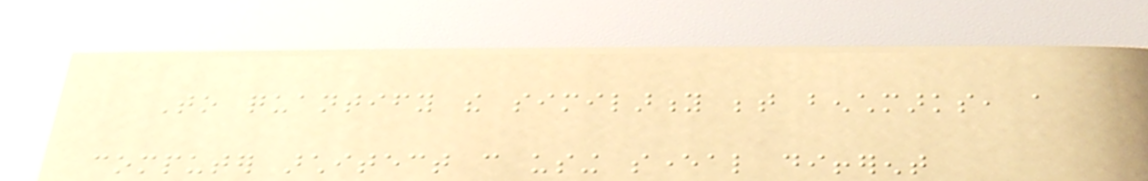To quantify the similarity between benchmarks, a
computer architect can using several different
